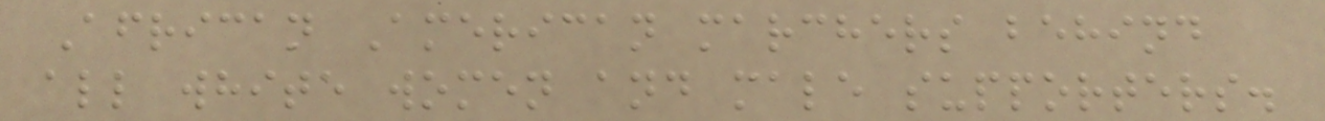African American marchers behind
all white women and male supporters.
